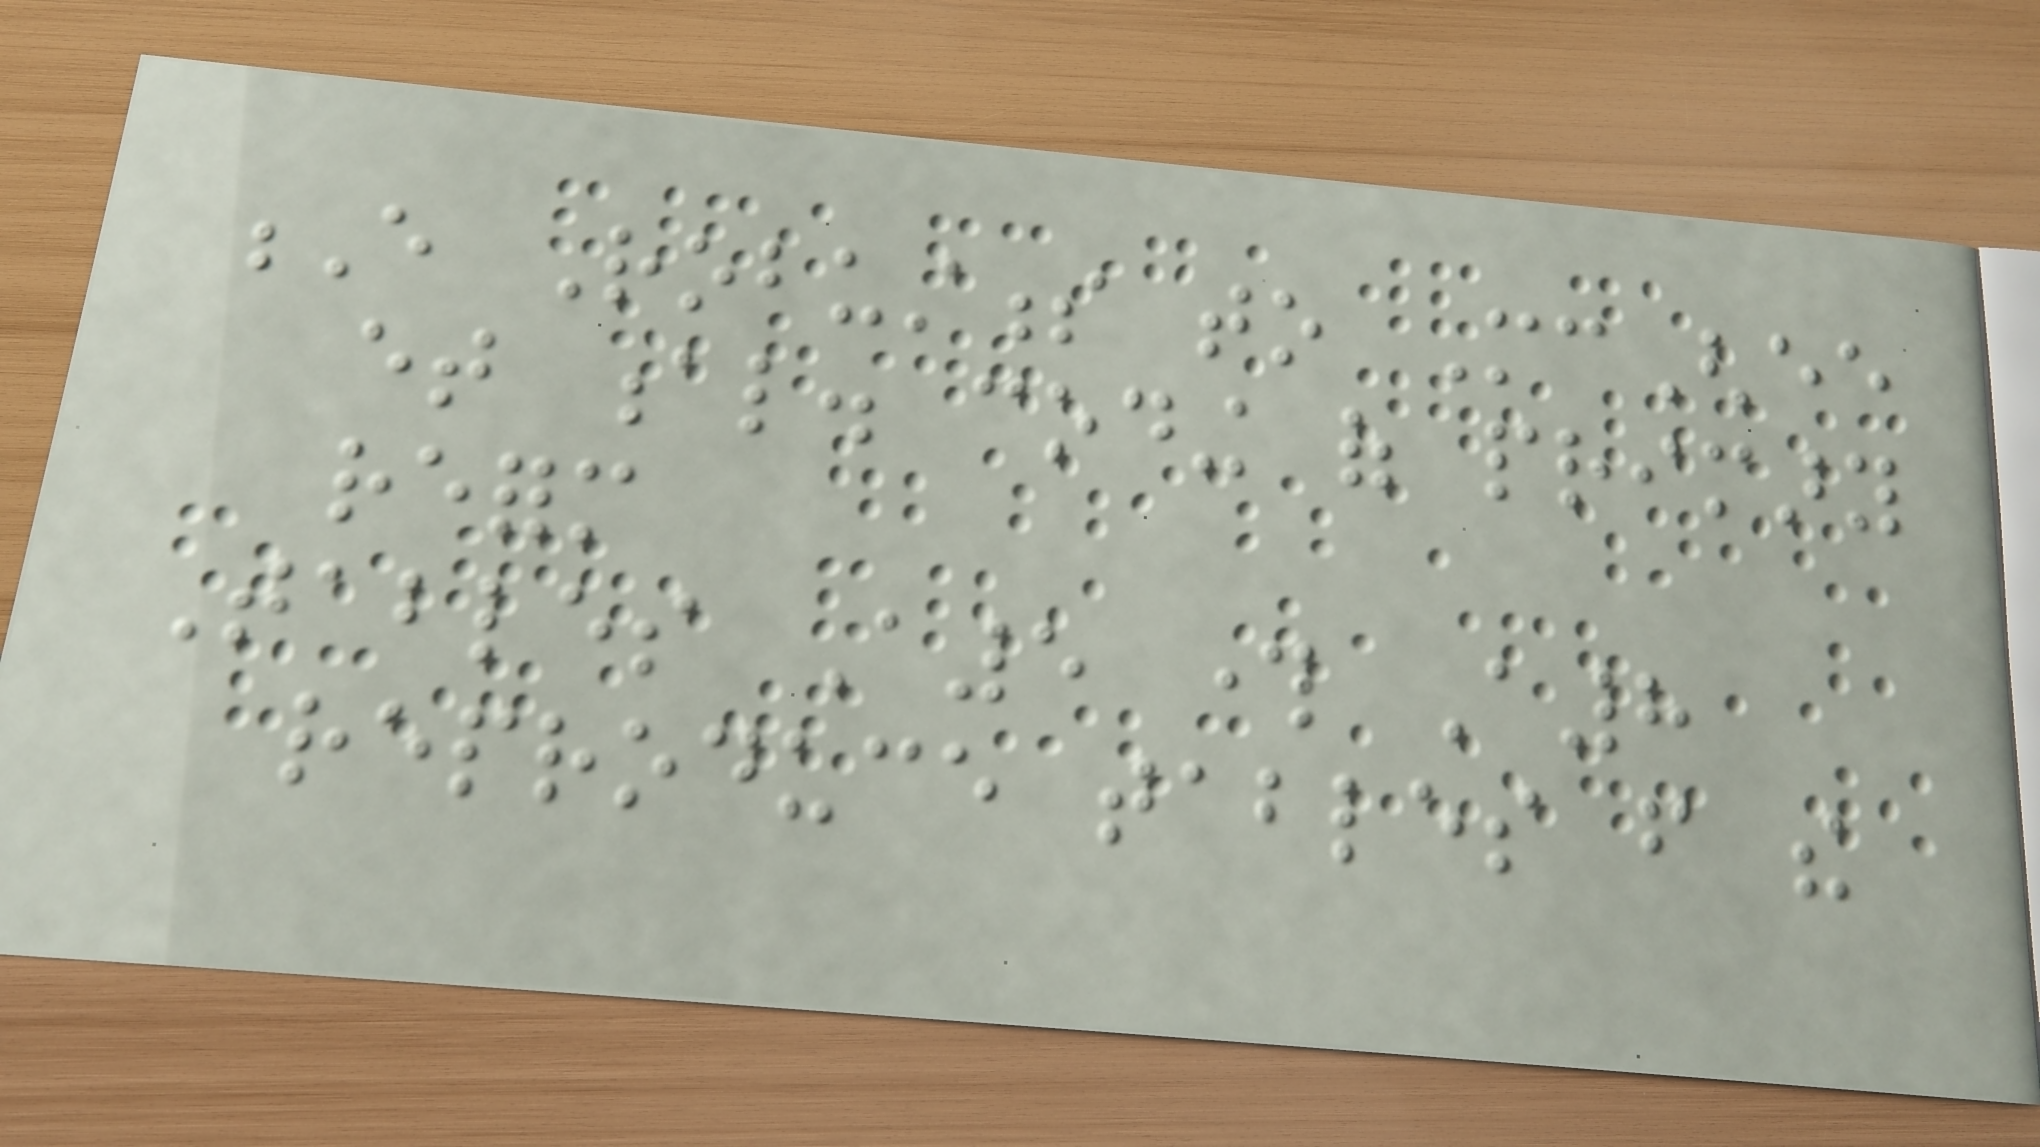E Robustness to McGhee
et al. coding of primary
reform
Tables A5 through A8
reproduce tables from the
